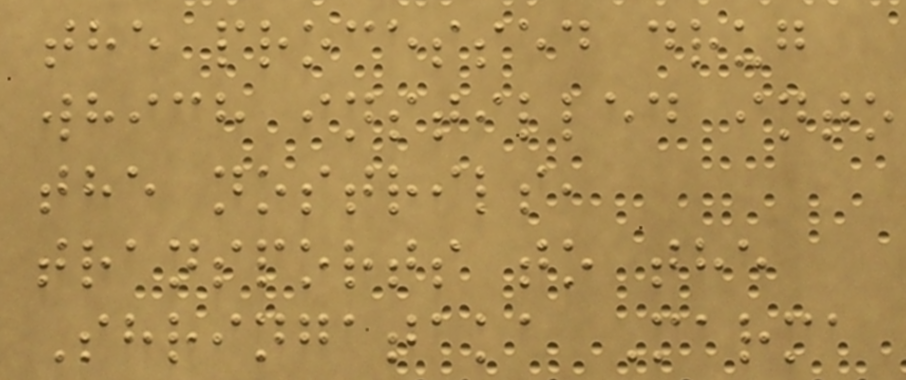the processed drug
which instilled into
the nostrils,
transports to the
Shringataka Marma
